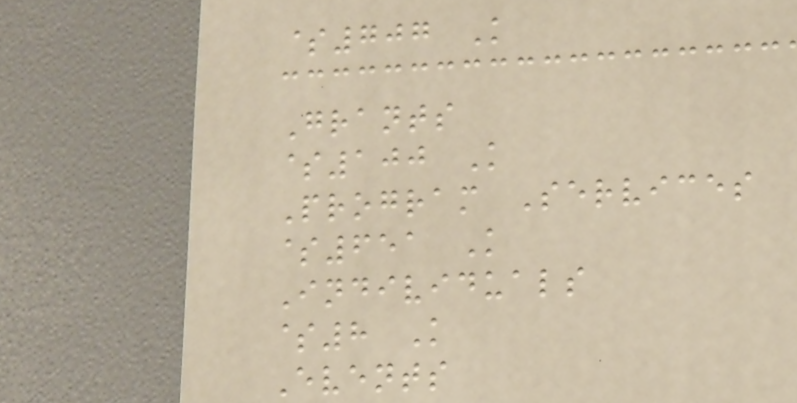$707 K
Grants
$100 K
Program Services
$651 K
Individuals
$8 K
Events
